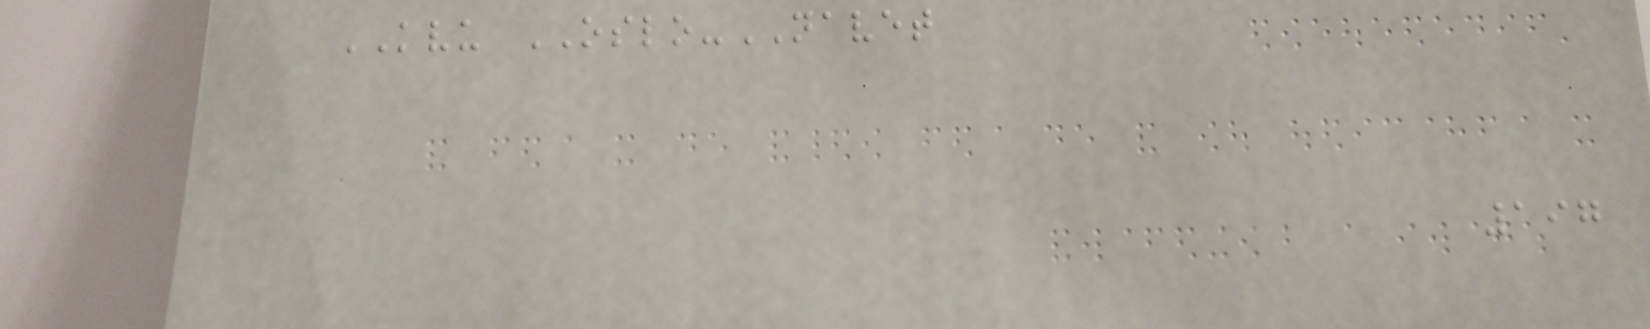KVU OSLO-NAVET
197
